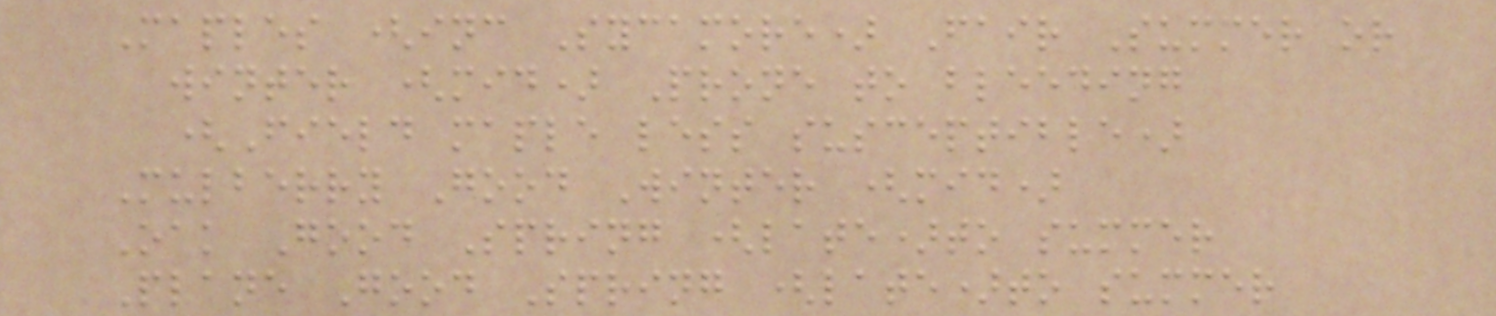Maples (inc Sycamore) Fair Summer or
winter (mid) Prone to bleeding
(Field maple less susceptible)
Mulberry Good Winter (mid)
Oak Good Spring (late)to summer
Plane Good Spring (late)to summer
